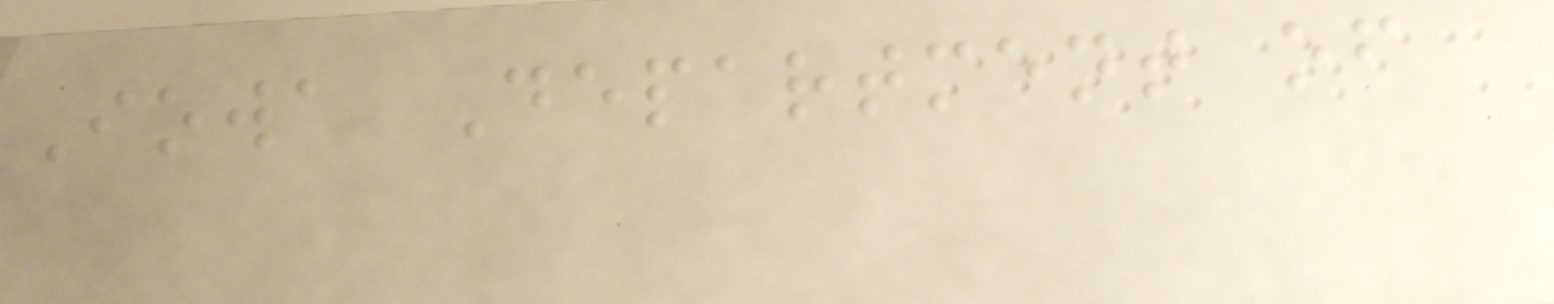Iowa Department of
